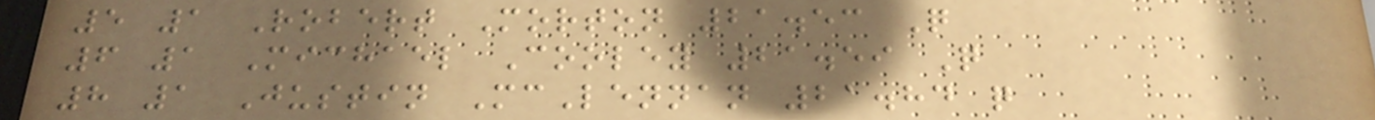5 1 Robert Morton 21.53 Q
6 1 Michael Cooley 21.59 Q
8 1 Justin McLennan 21.84 q
